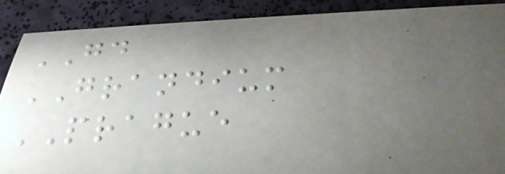GD
GRANDIUM
PRAGUE
